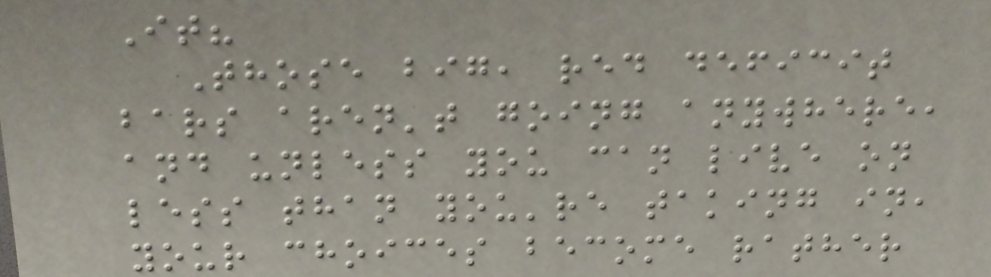It?
Those big, red deficit
bars aren't going anywhere,
and unless you can live on
less than you're taking in,
your choices become rather
